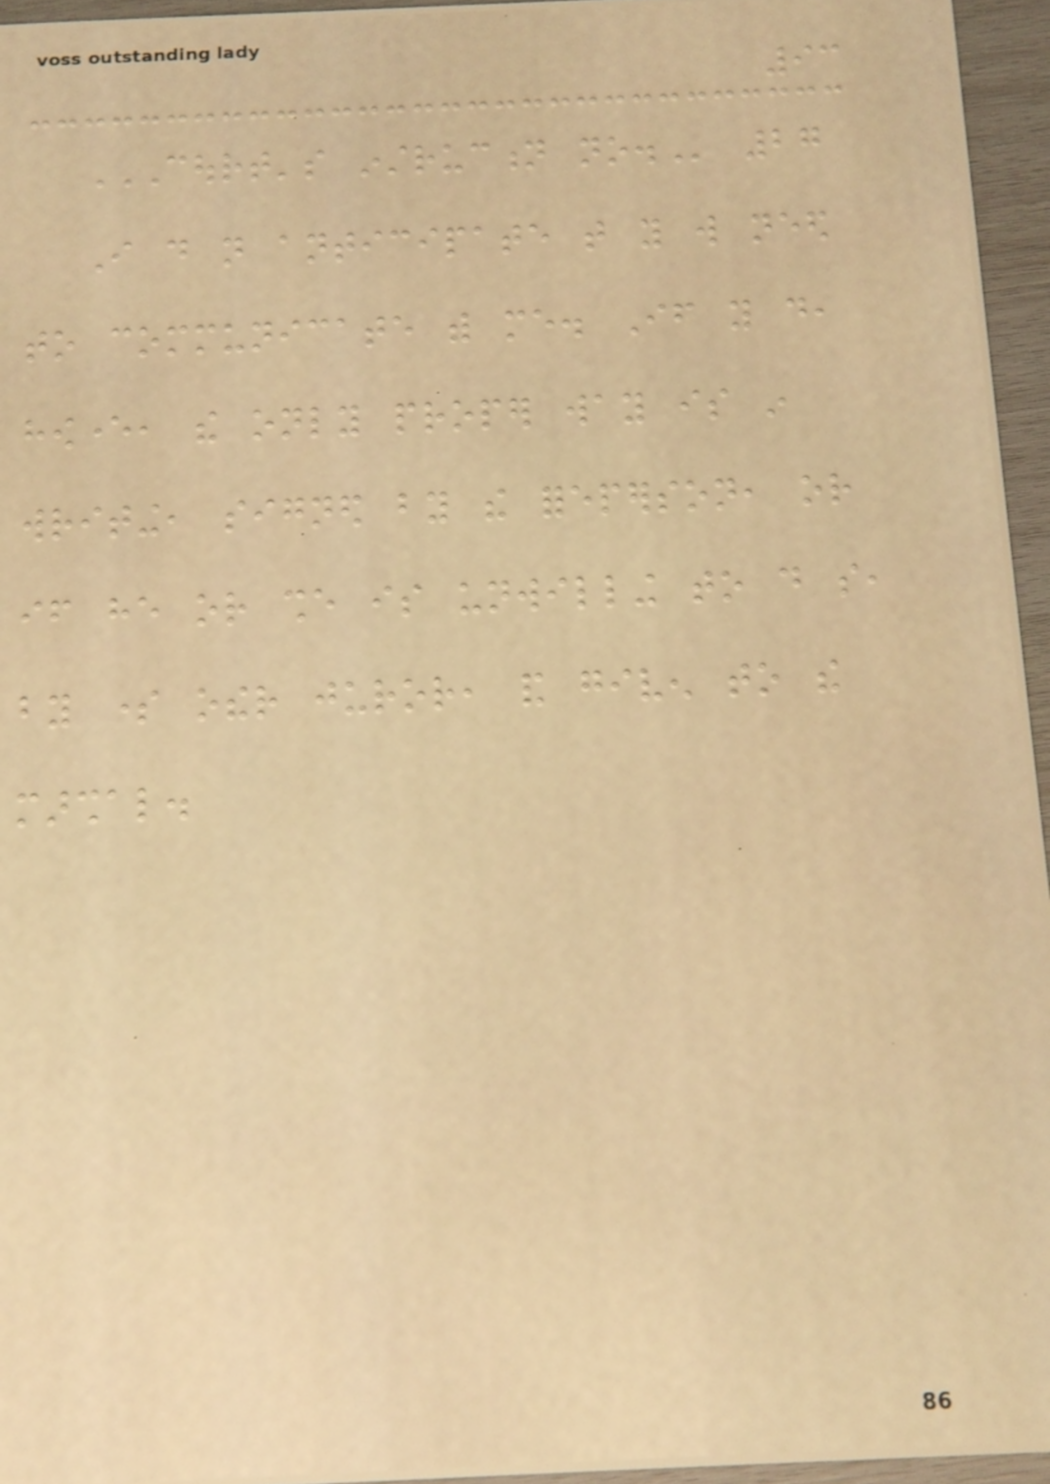93
COURT'S INSTRUCTION NO. 27
I do not anticipate that you will need
to communicate with me. If you do,
however, the only proper way is in
writing, signed by the foreperson, or
if he or she is unwilling to do so,
by some other juror, and given to the
marshal.
